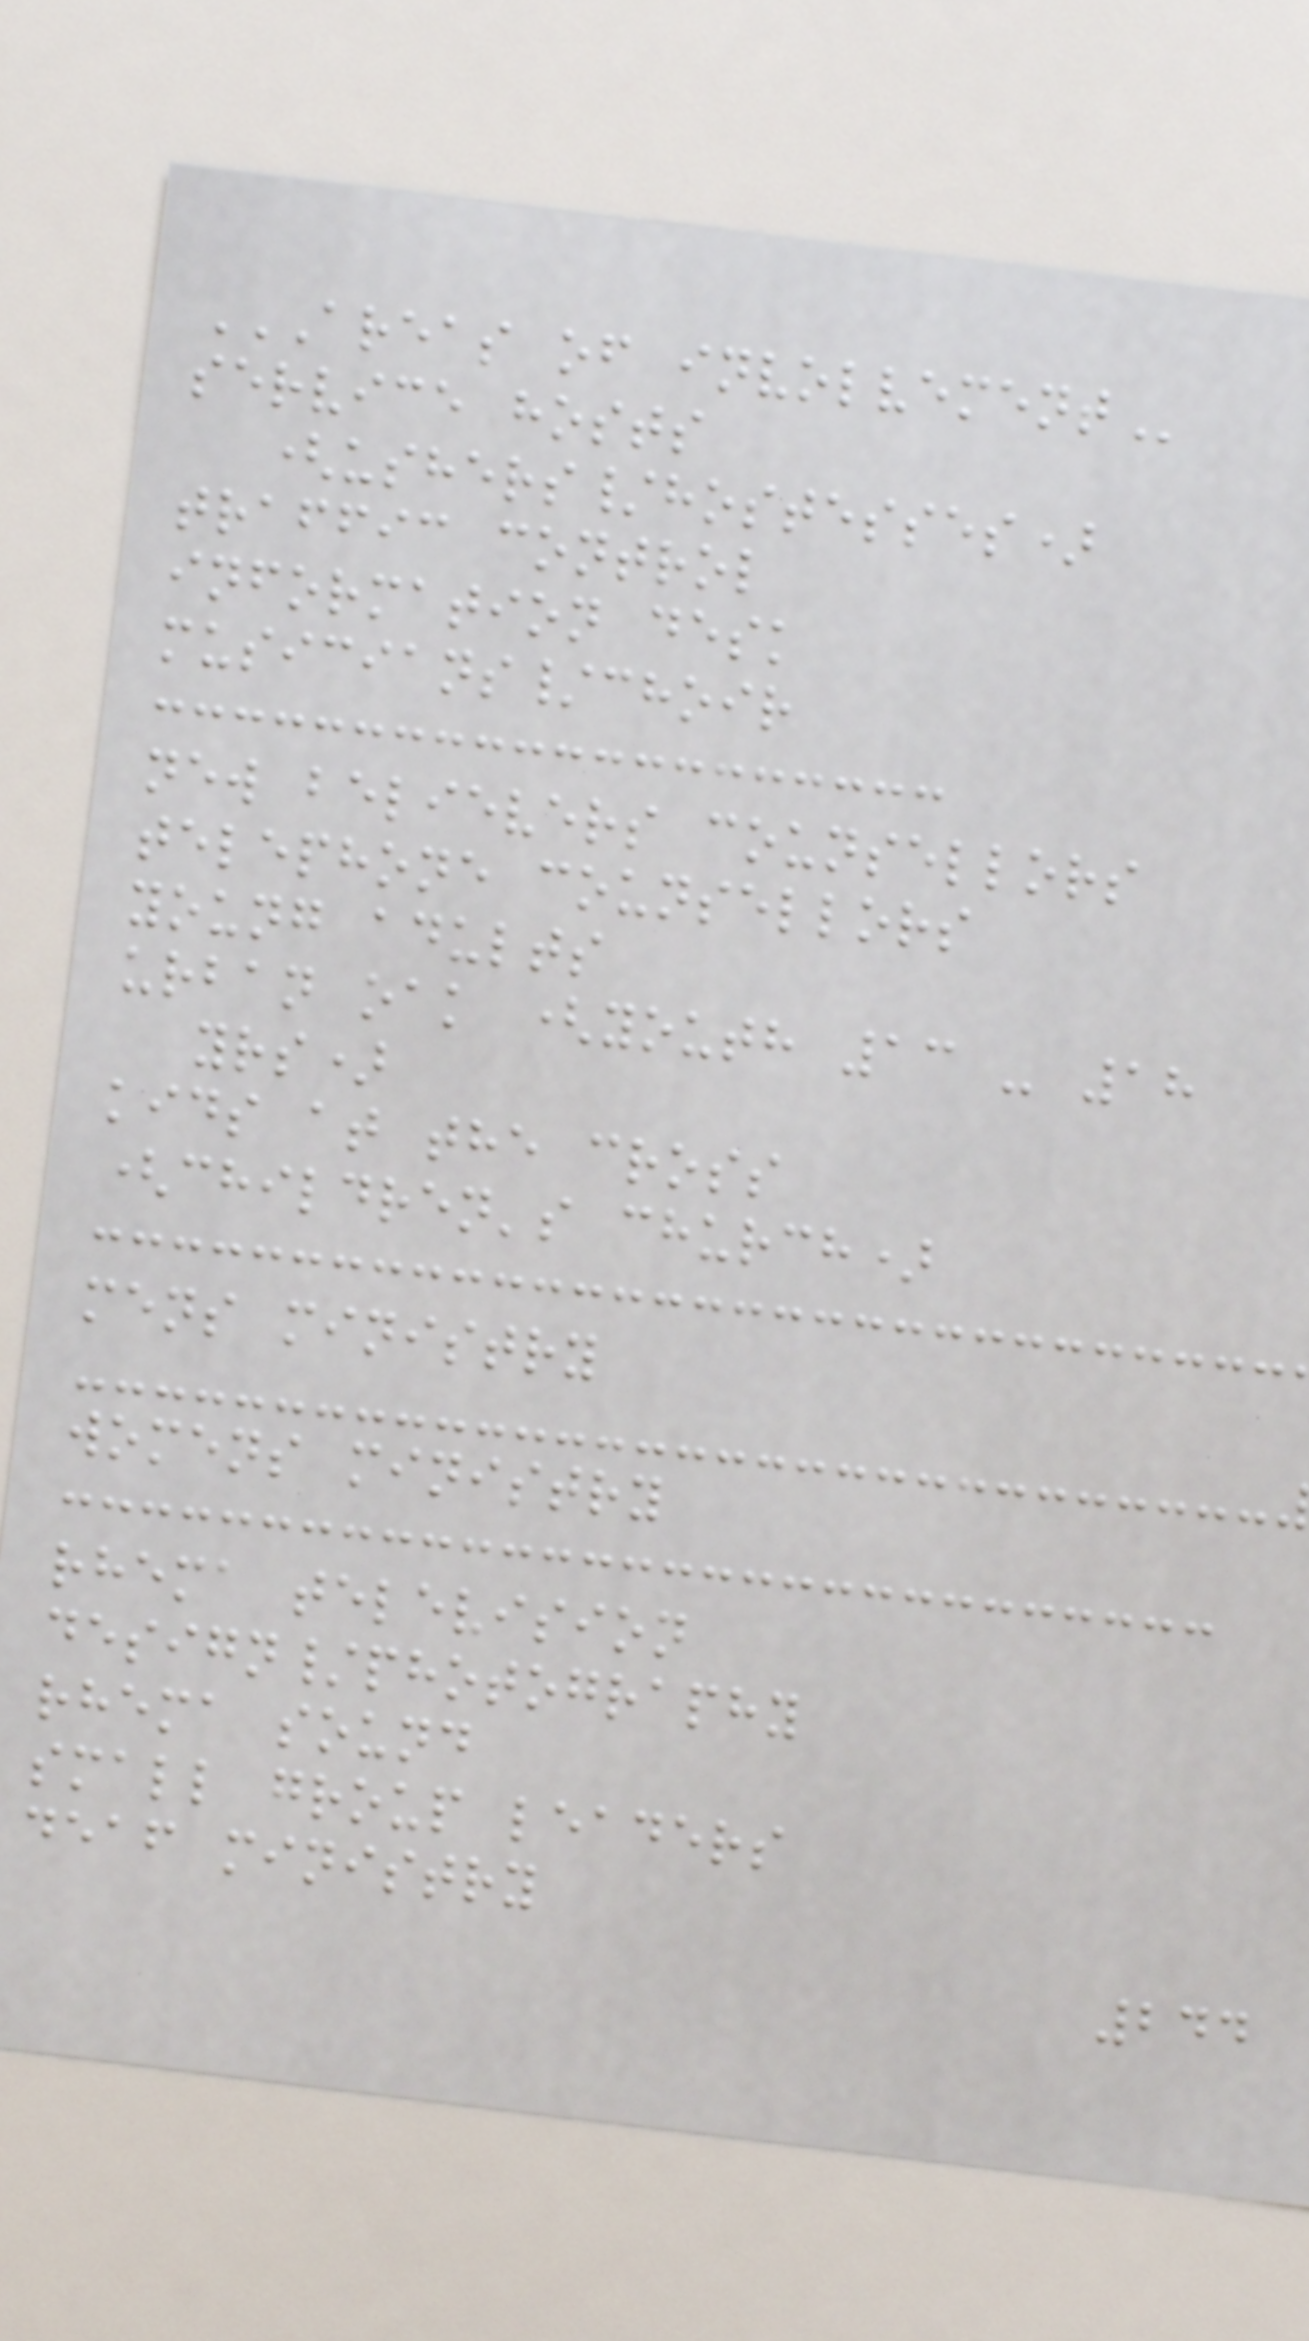AREAS OF INVOLVEMENT
service hosts
(ushers/hostesses)
traffic control
information desk
musicians/choir
new believers counsellors
telephone counsellors
young adults
urban oak (youth 13 - 18
yrs)
kids at the cross
(children's church)
mens ministry
womens ministry
rhema television
design/photography
rhema sound
small group leaders
deaf ministry
244
